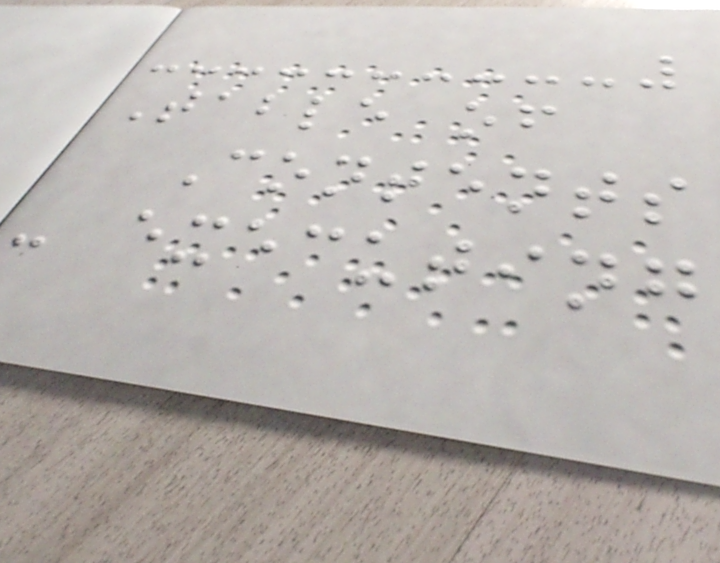Table of
Contents
- executing
